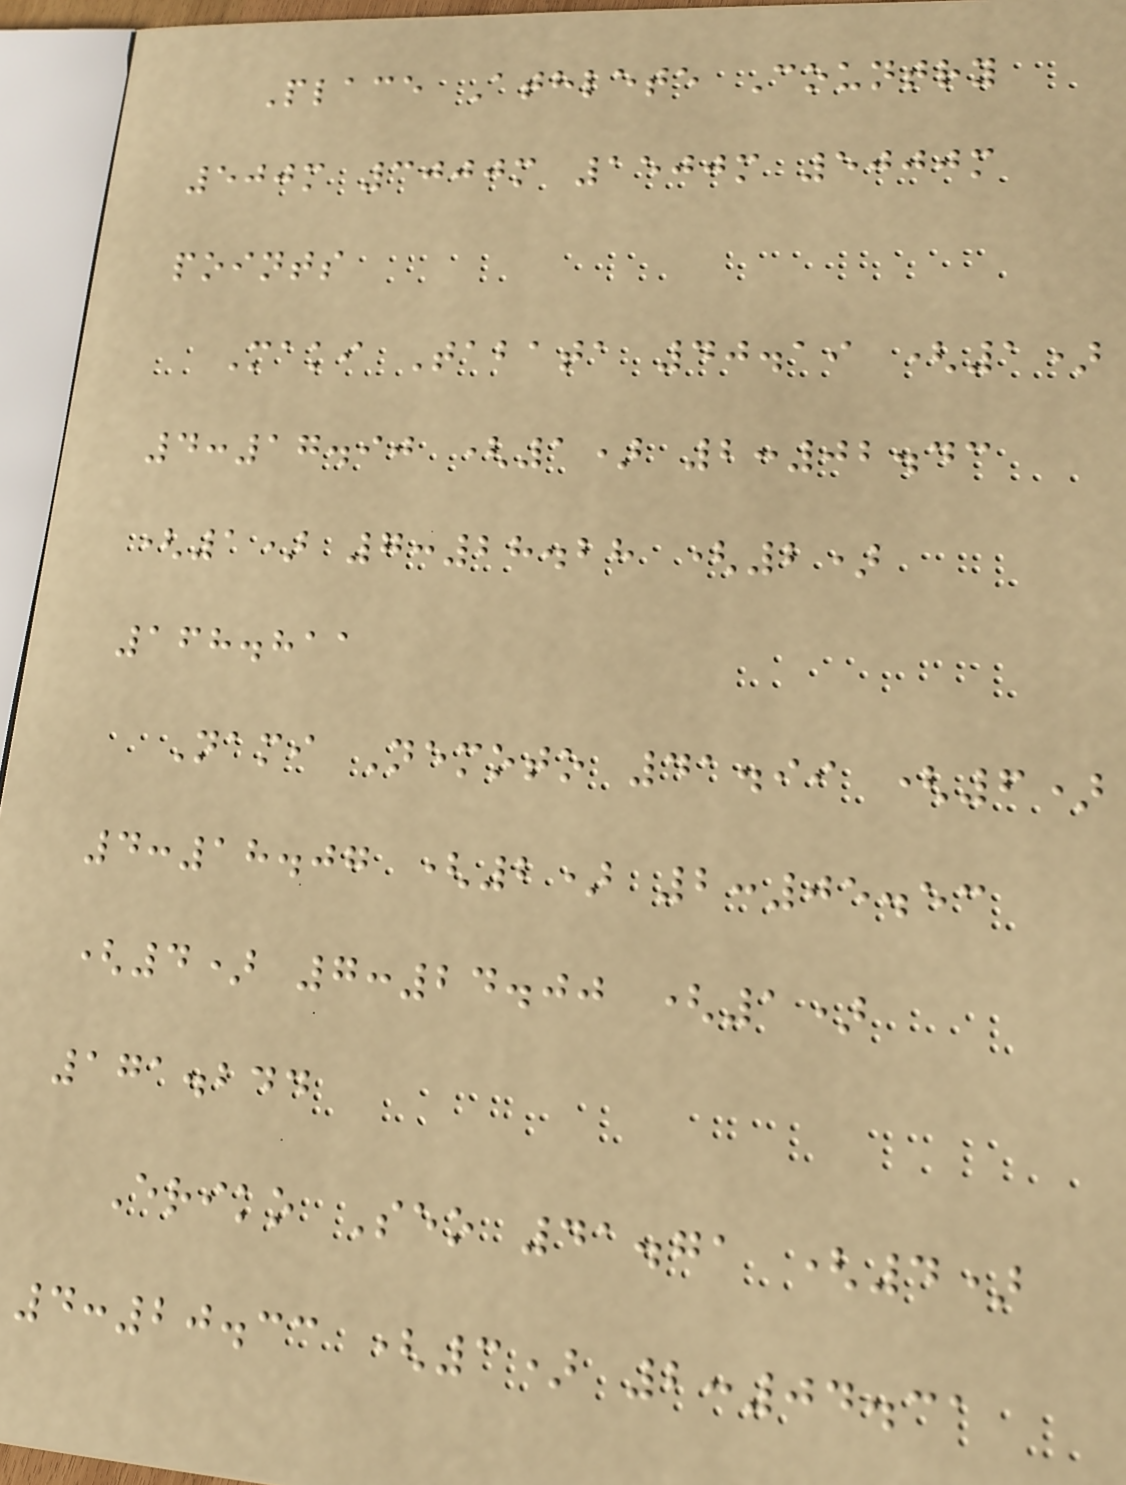Place Athlete Country
500m 3000m 1500m 5000m
points
Maki Tabata 40.19 (1)
4:17.90 (1) 2:02.43
(1) 7:28.28 (2)
168.811
Nami Nemoto 41.99 (6)
4:18.07 (2) 2:05.53
(4) 7:24.00 (1)
171.244
Eriko Seo 41.71 (4)
4:20.33 (3) 2:04.31
